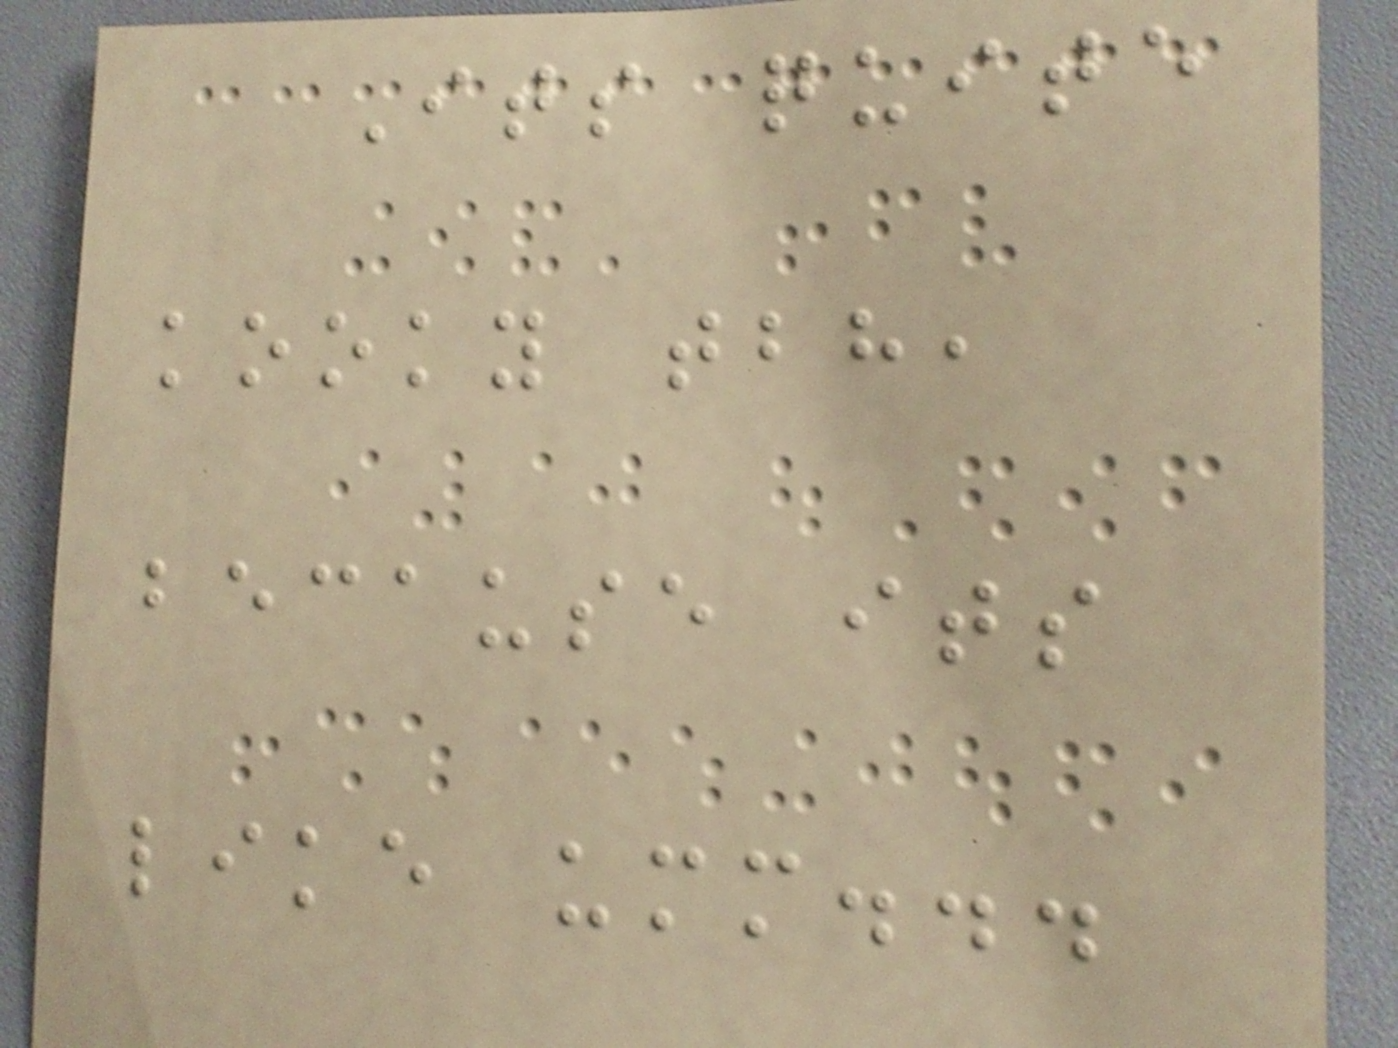Its quite
kooky tbh,
because its
like umm...
